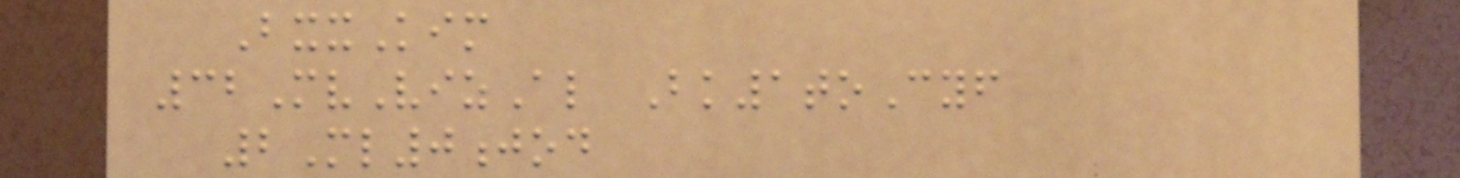BxxKim
32MvVizAl Bk1toCyf
2Ml0jod
